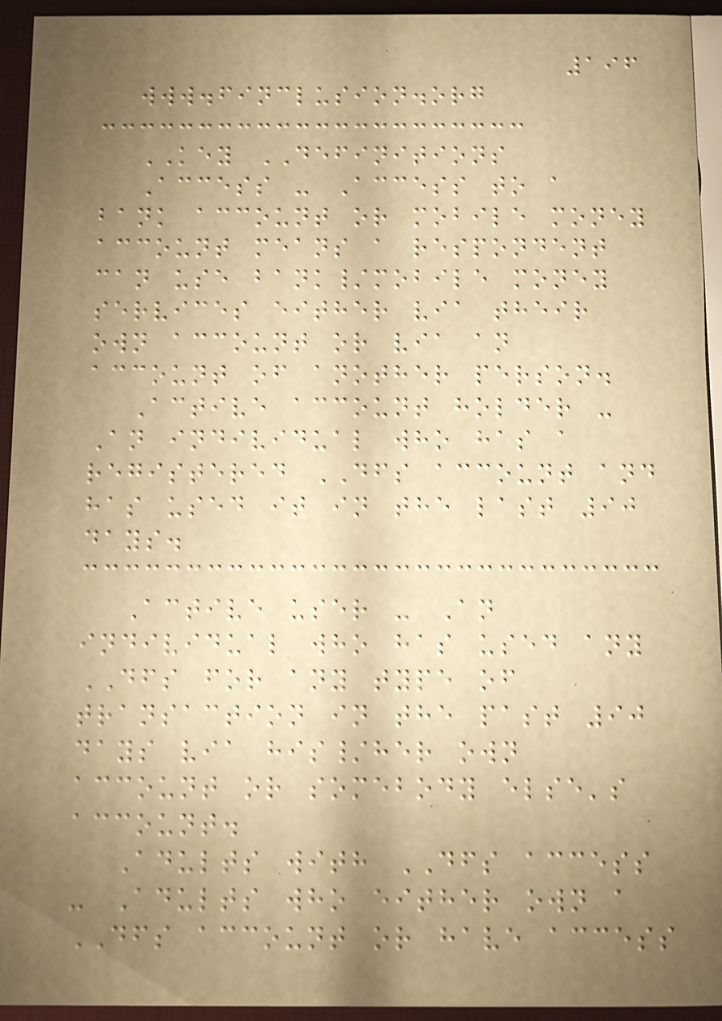196
www.finclusion.org
KEY DEFINITIONS
Access - Access to a
bank account or mobile money
account means a respondent
can use bank/mobile money
services either via their
own account or via an
account of another person.
Active account holder -
An individual who has a
registered DFS account and
has used it in the last 90
days.
Active user - An
individual who has used any
DFS for any type of
transaction in the past 90
days via his/her own
account or somebody else's
account.
Adults with DFS access
- Adults who either own a
DFS account or have access
